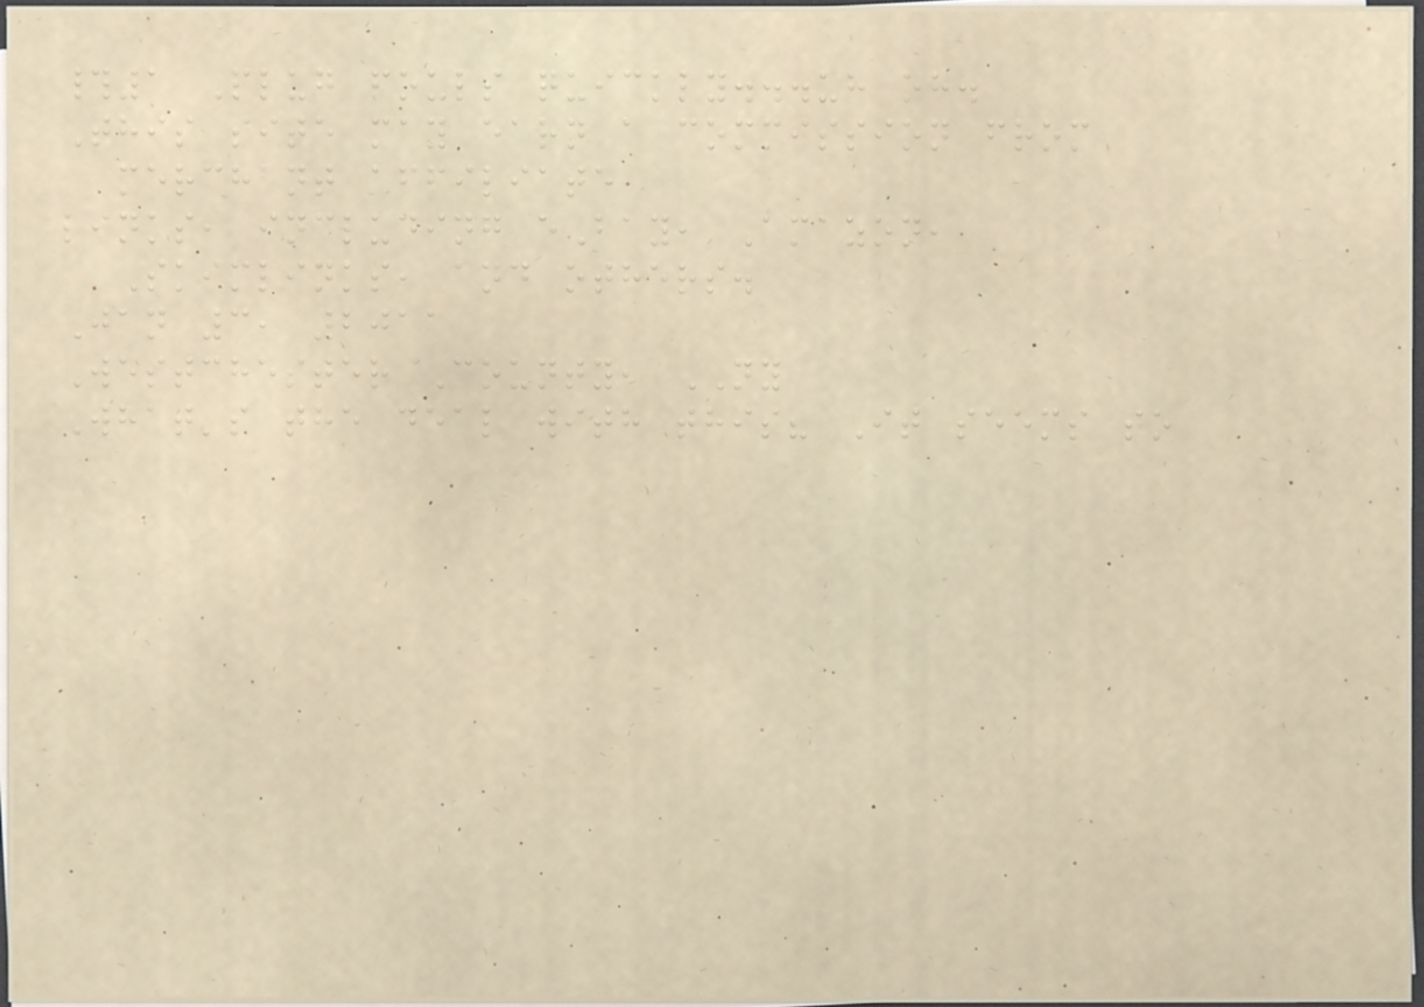#1 Plug fouls quickly...uh oh.
This site may earn a commission from
merchant affiliate
links, including eBay, Amazon,
Skimlinks, and others.
Jan 3, 2011
Westchester County, NY
What's the deal with this? It seems to
